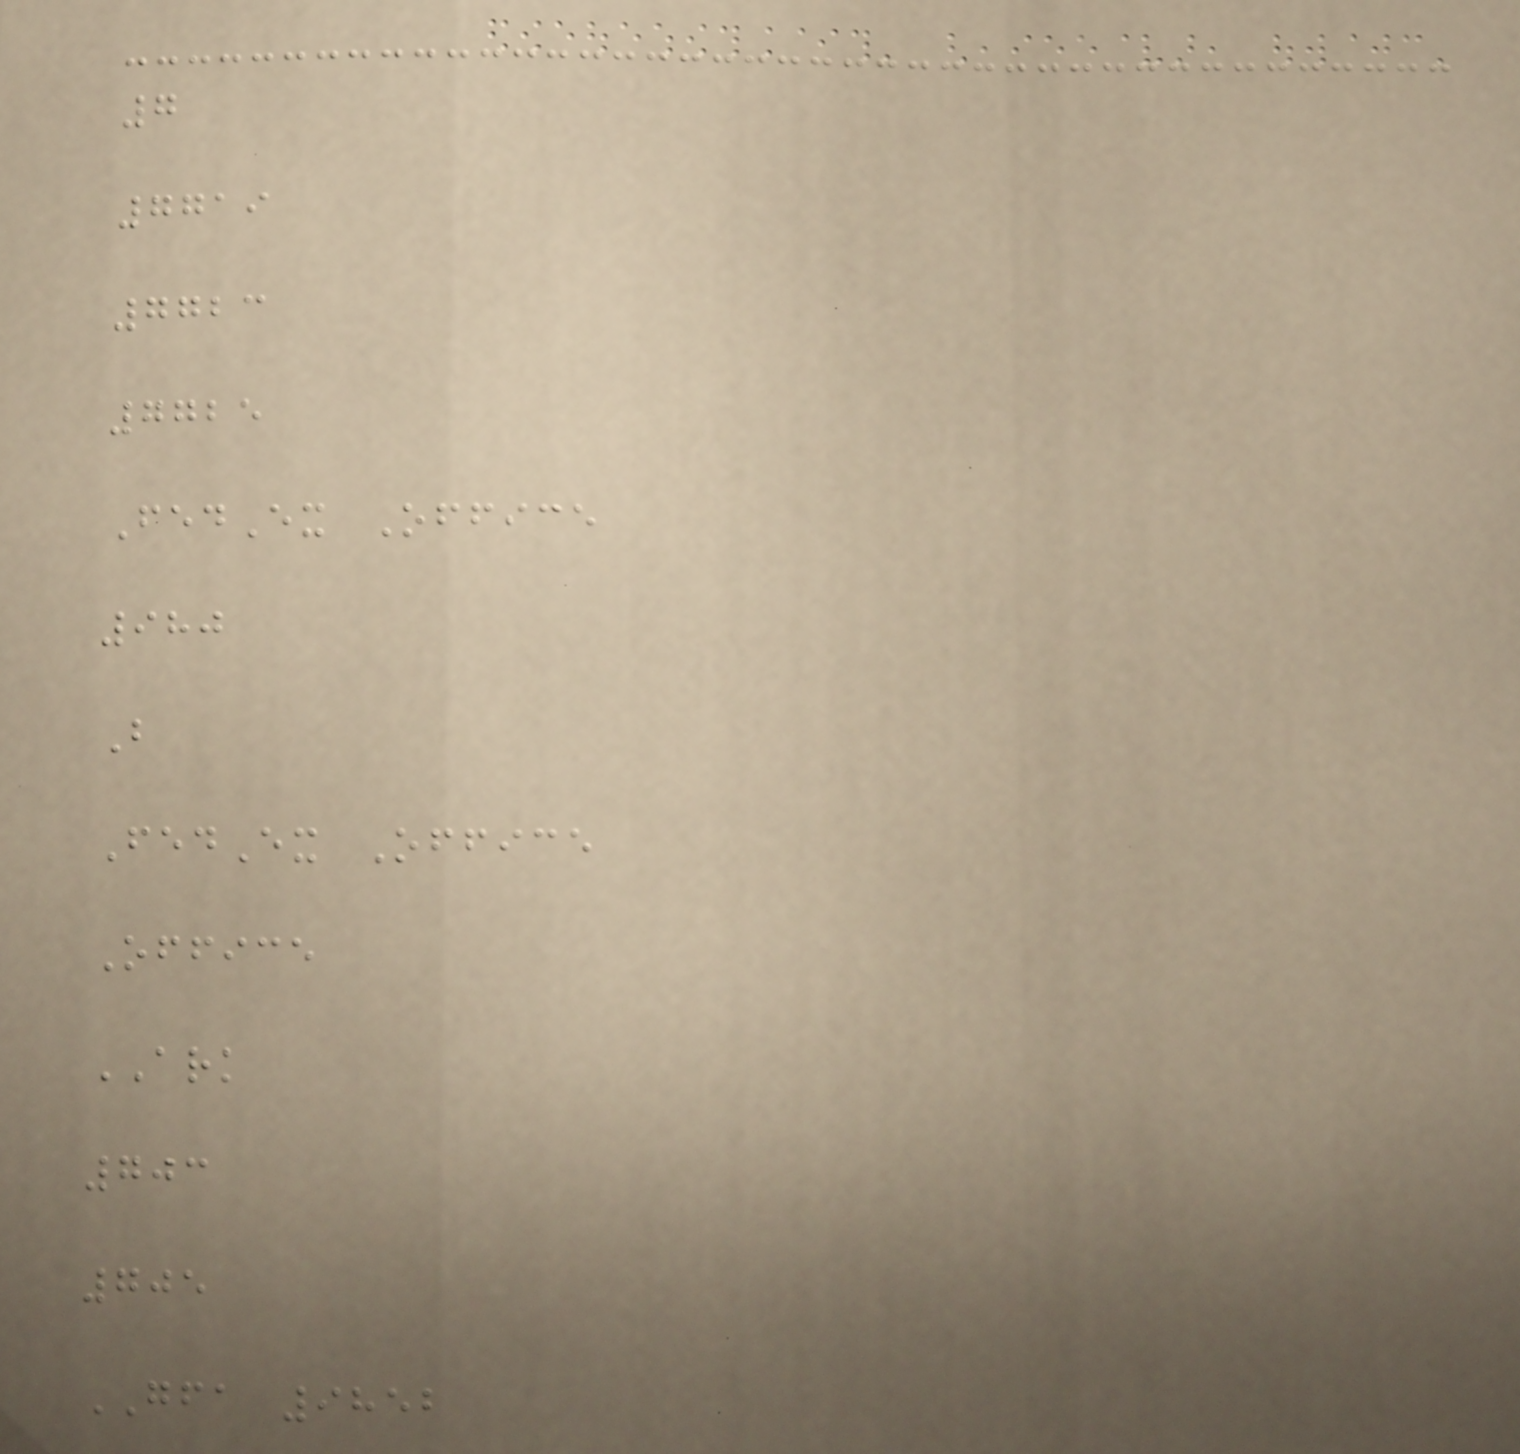7
7719
7723
7725
FedEx Office
980
B
FedEx Office
Office
ARK
703
705
GFA 9852
